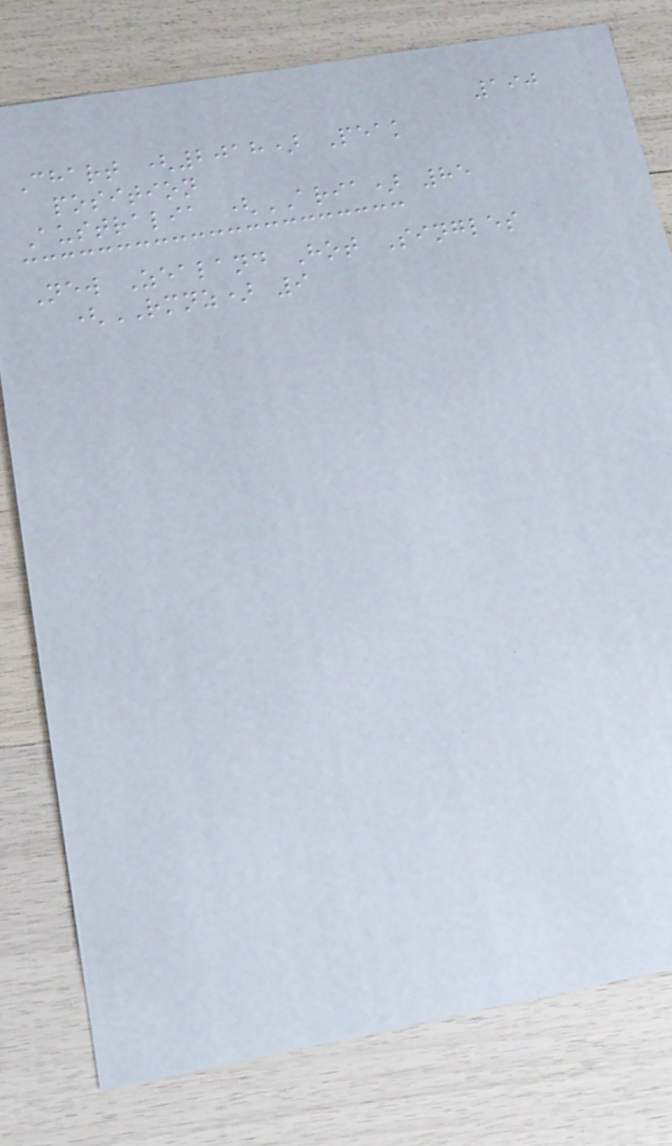190
Chart (2018) Peak
position
Australia (ARIA) 85
New Zealand Hot Singles
(RMNZ) 9
